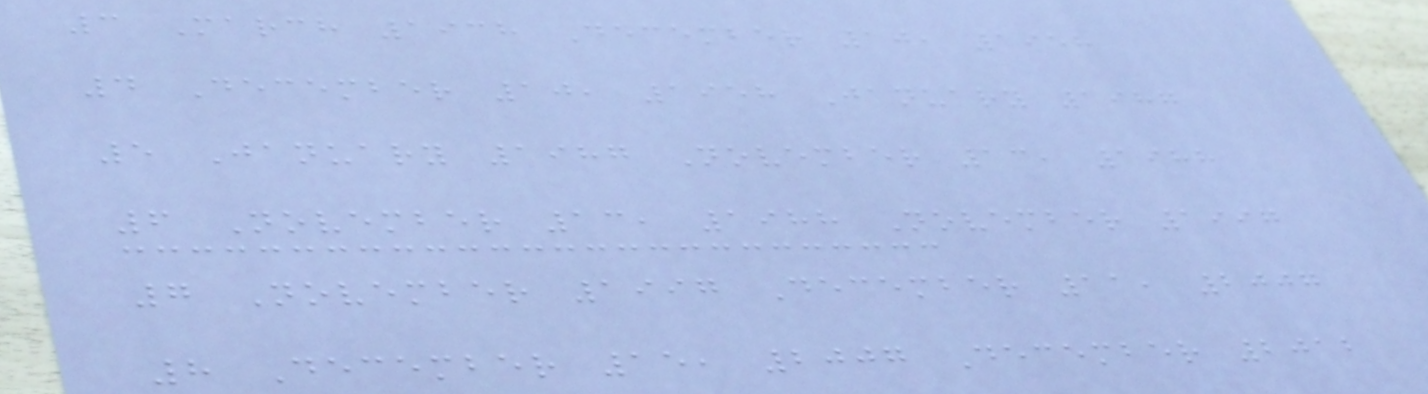3 March 1938 December 10, 1958
4 December 10, 1958 January 1987
5 January 1987 November 13, 1988
6 November 13, 1988 November 1997
7 November 1997 December 11, 2007
8 December 15, 2007 December 2012
